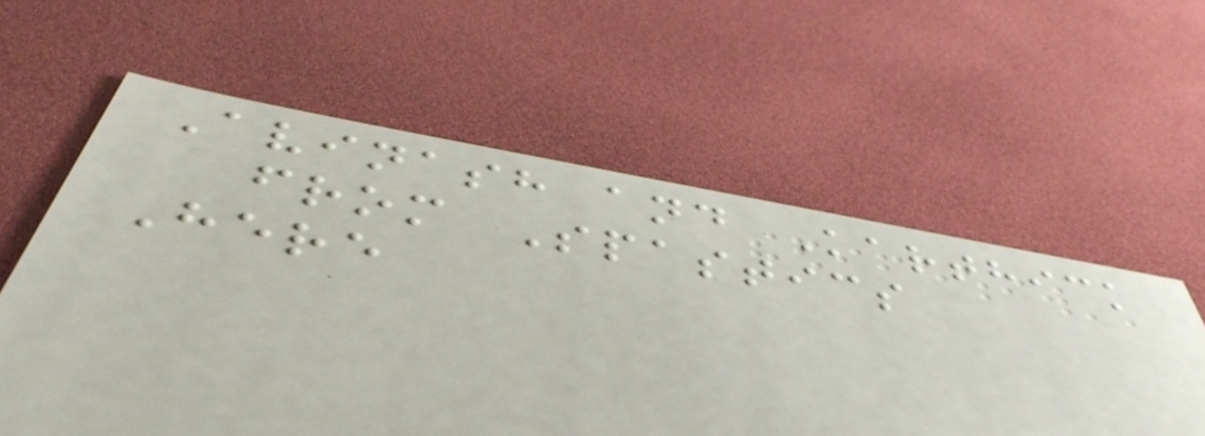Avinash and Karthick
from Spastics
Here
